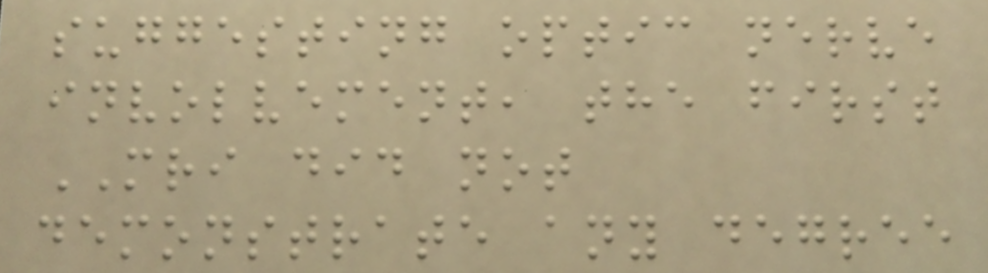suggesting optic nerve
involvement, the first
MRI did not
demonstrate any degree
